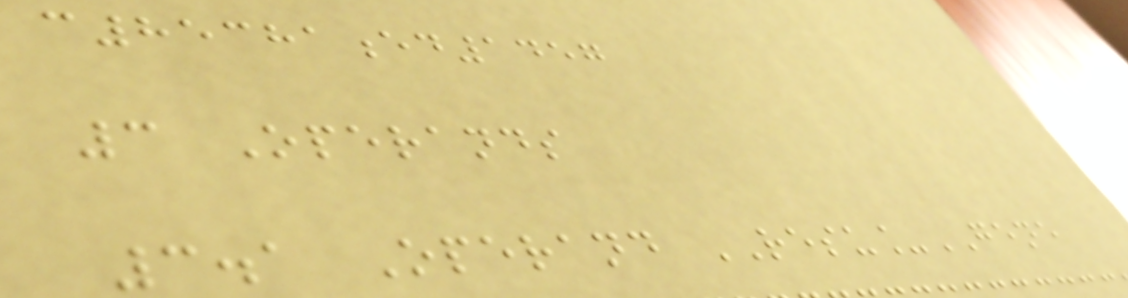c85381ed1457
3 Operands
3.1 Operand RESU_GENE
